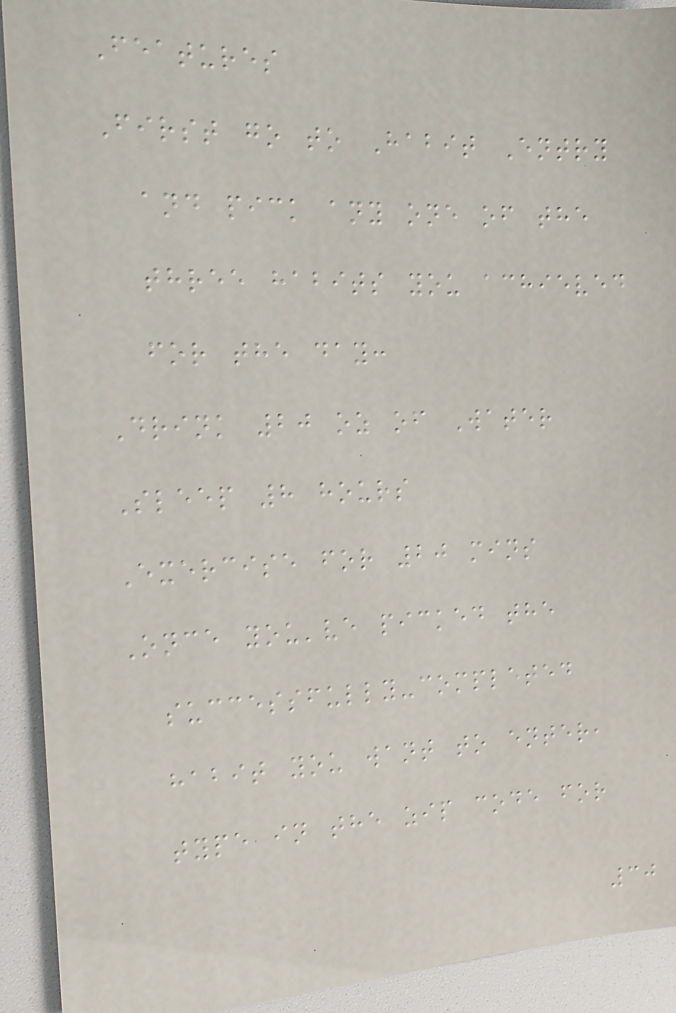Features
First go to Habit Entry
and pick any one of the
three habits you achieved
for the day:
Drink 20 oz of Water
Sleep 8 hours
Exercise for 20 mins
Once you've picked the
successfully-completed
habit you want to enter,
type in the zip code for
30
